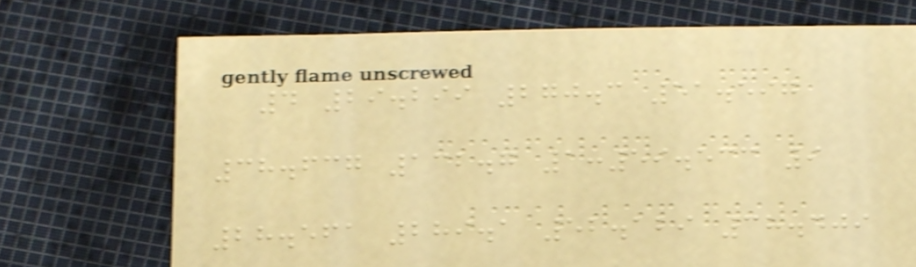4 29.299 270.3 51.597
38.637 132.7 1:59.533 9
28.561 289.1 52.129 38.409
